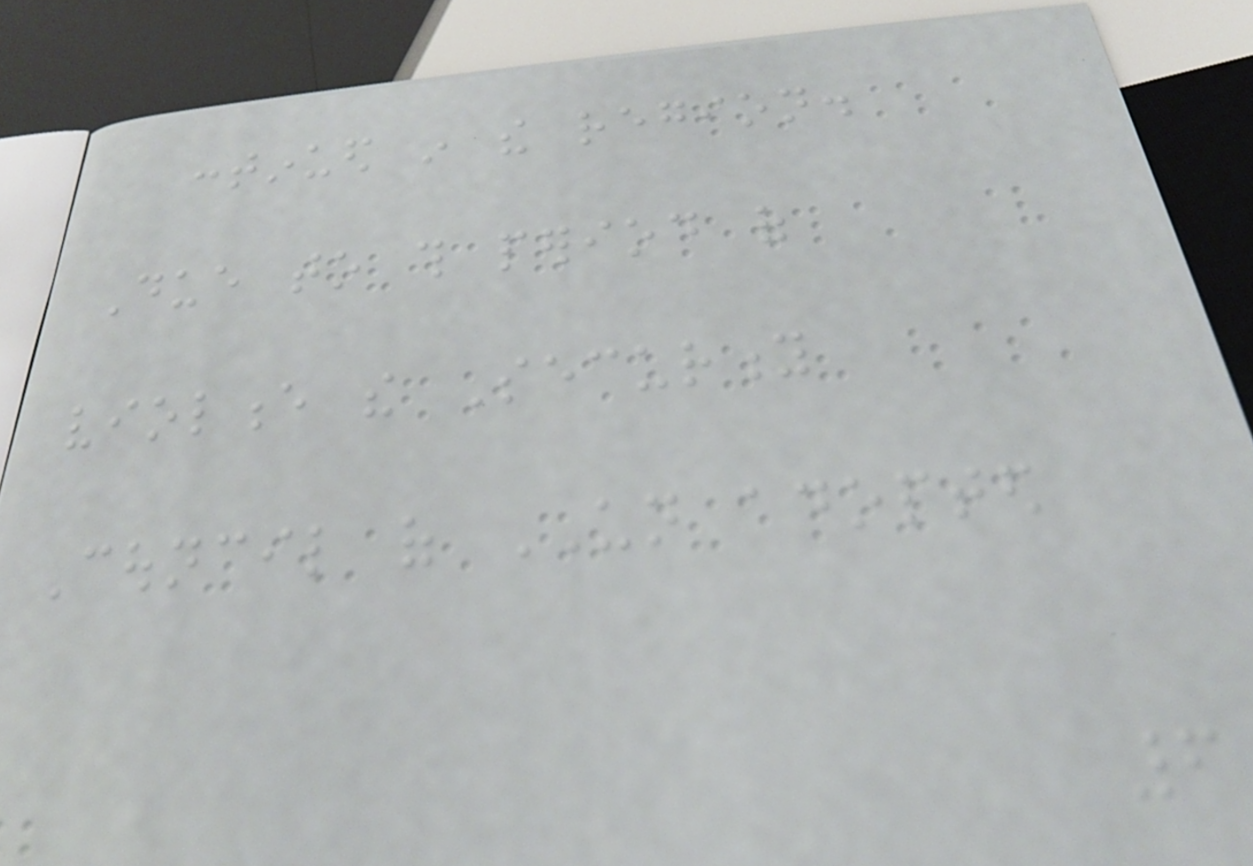continued in the region.
Due to this period of
violence the Security
Council of UN adopted
6
